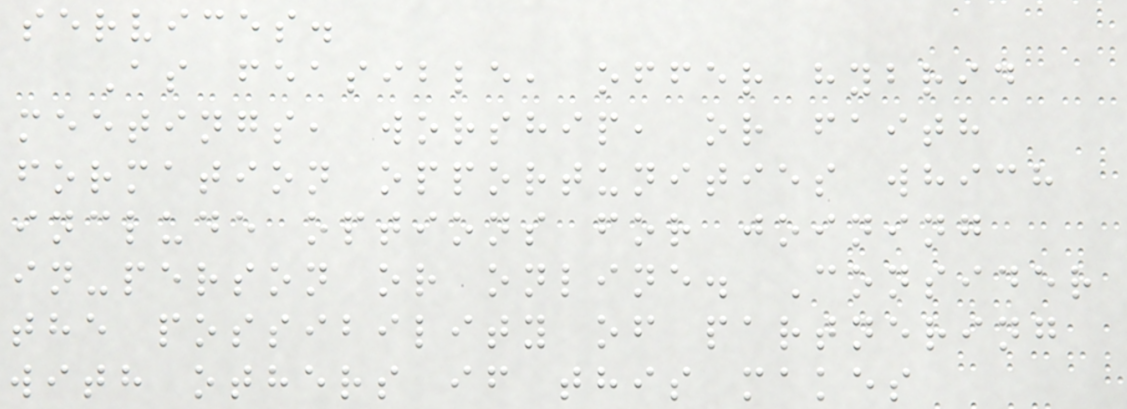services.
As feasible, offer hybrid
meetings, worship, or faith
formation opportunities which
include options for joining
in-person or online. Consider
the possibility of partnering
with others if this makes
